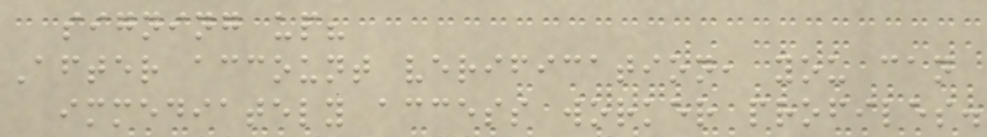signing up?
After account verification, you can
immediately access worker profiles.
